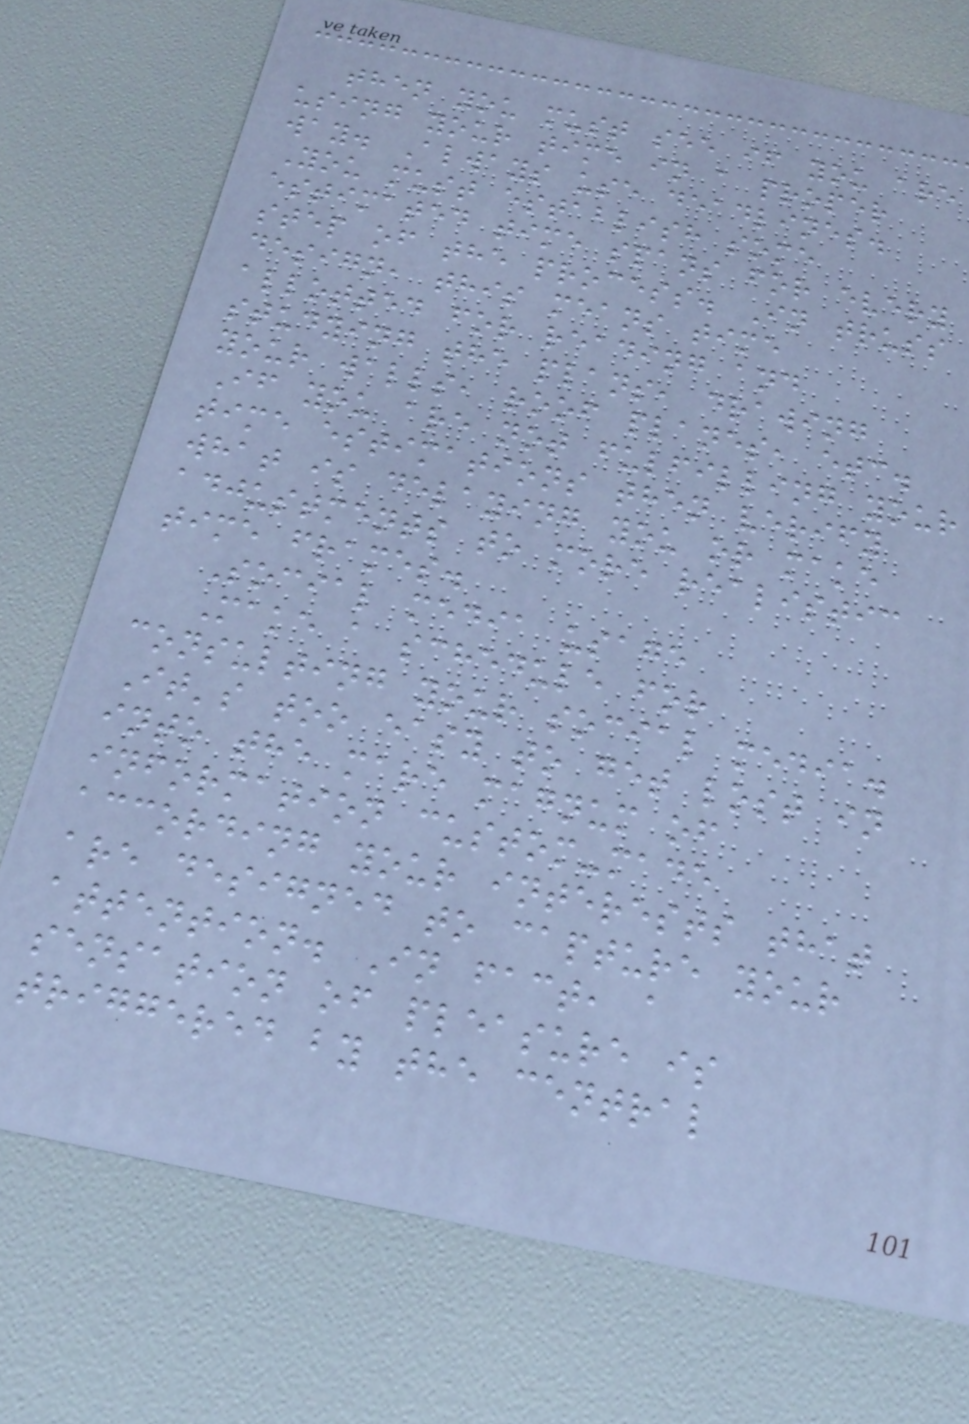then you must see if you are
using your time in a proper
way. Always use deadlines.
You must establish some
estimated time spans for every
step of the process. In truss
design, this means time
allotted for reading and
studying the plans, drawing
your walls, roof planes, etc.
If you are not fulfilling your
time estimations then verify
what is delaying you or make
adjustments to more realistic
time frames.
Social media usage
Make a schedule for
consulting your social media.
It's too easy to get lost in
into the mare magnum of
information custom-made
according your interests that
are designed to capture your
attention. In fact, a
sensation of pleasure is
triggered by the central
